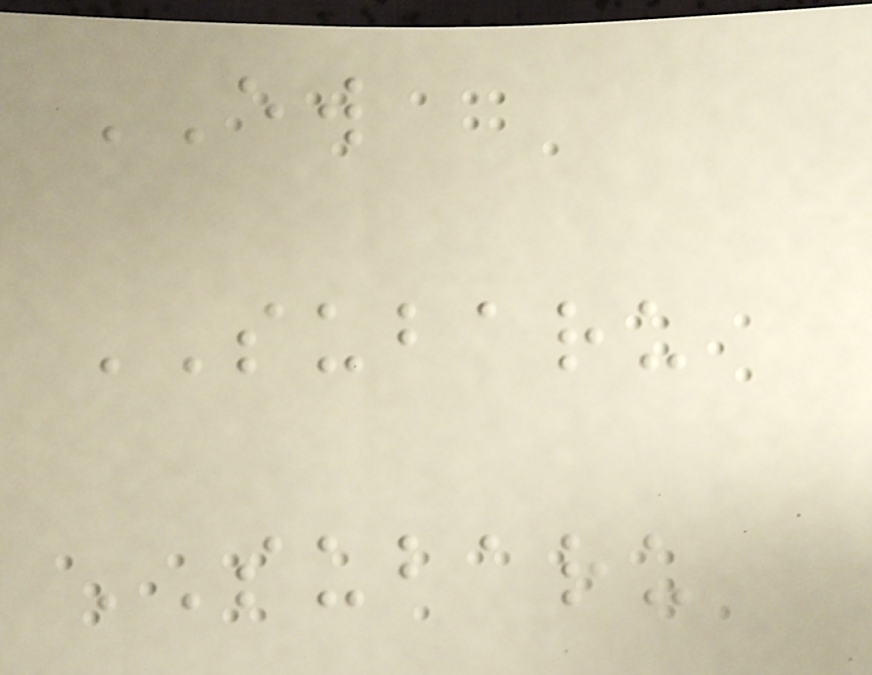EW
SUBARU
SUBARU
